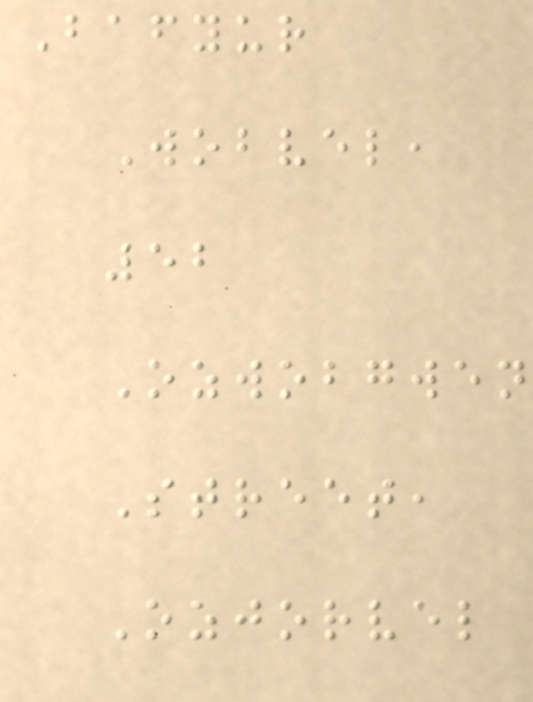Bafyur
Wobvel,
52
Ozwobgwen
Street,
Ozjorvel
